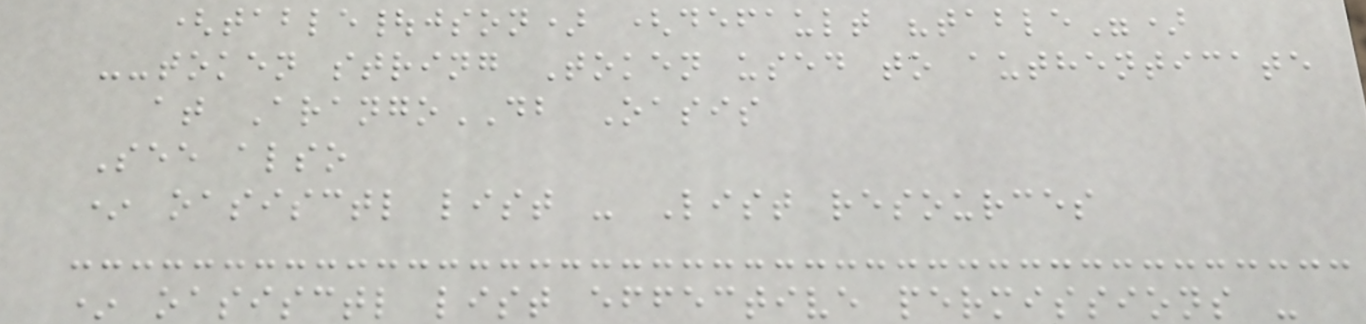(table|json) (default "table")
--token string Token used to authenticate
at ArangoDB Oasis
See also
* oasisctl list - List resources
* oasisctl list effective permissions -
